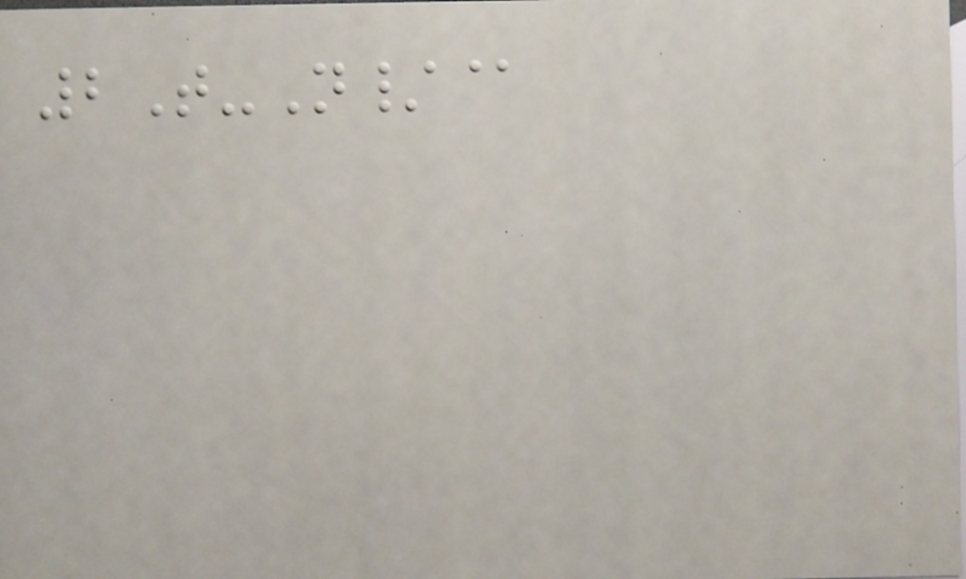2T-N/@
